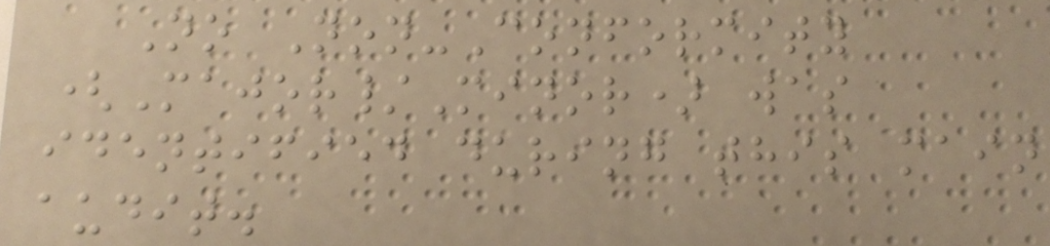No Non-Conformity
(Major/Minor) was
identified during this main
audit.
